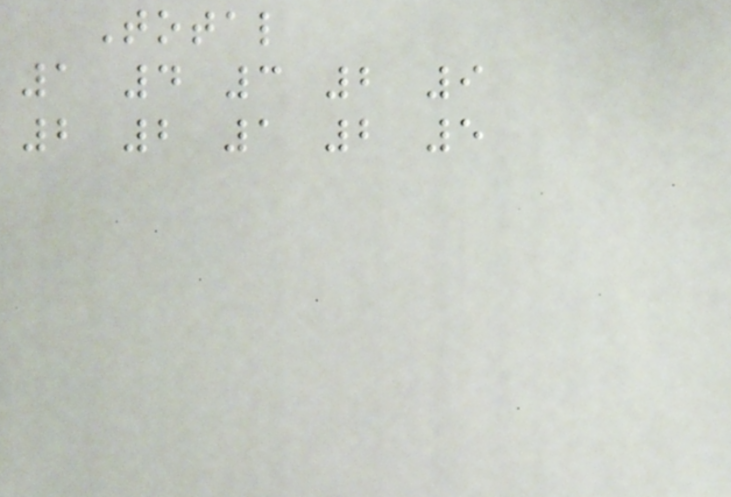Total
1 4 3 2 9
2 2 1 2 5
